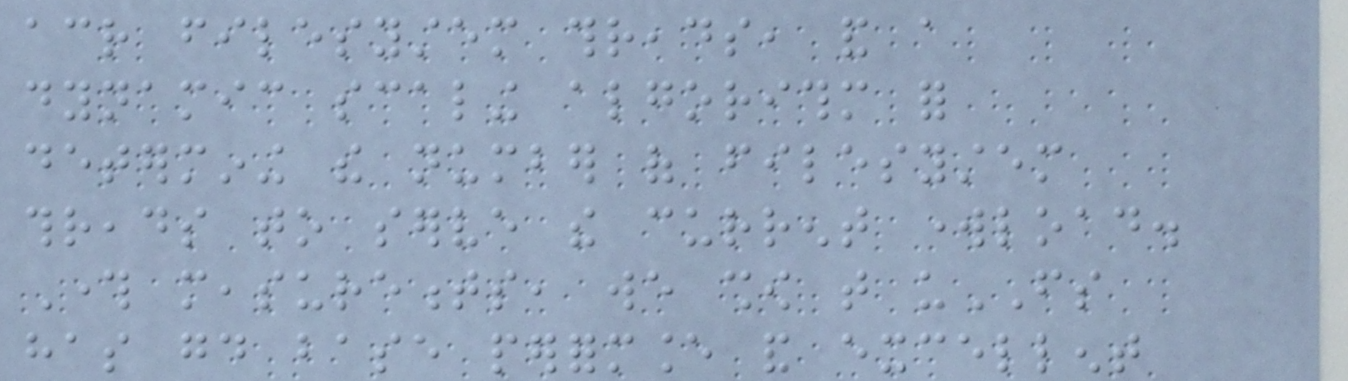across filesystem threads, and a
dynamic scaling algorithm for
determining the number of filesystem
threads to serve the current workload.
Through measurements, we show that uFS
has good base performance and excellent
